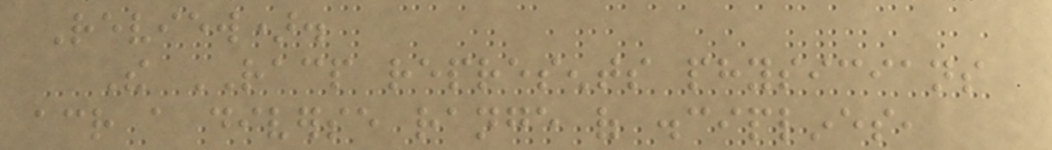Review).
The RACP represents physicians
across a diverse range of disciplines,
